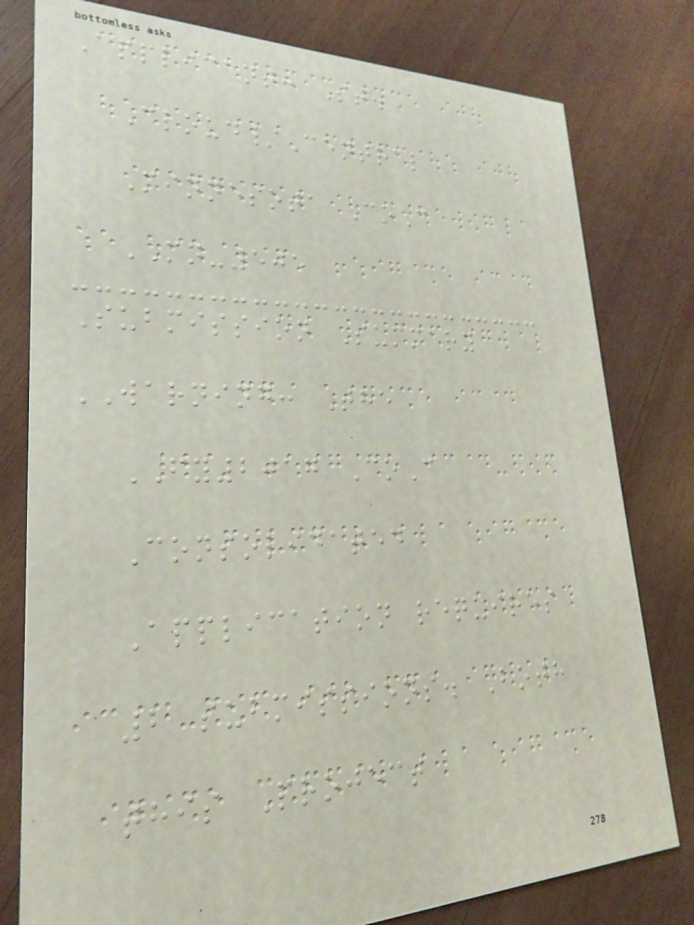Applicant: St.
Cloud/Central
Minnesota CoC
MN-505
Submission Summary
WARNING: The
FY2017 CoC
Consolidated
Application requires
2 submissions. Both
this Project
